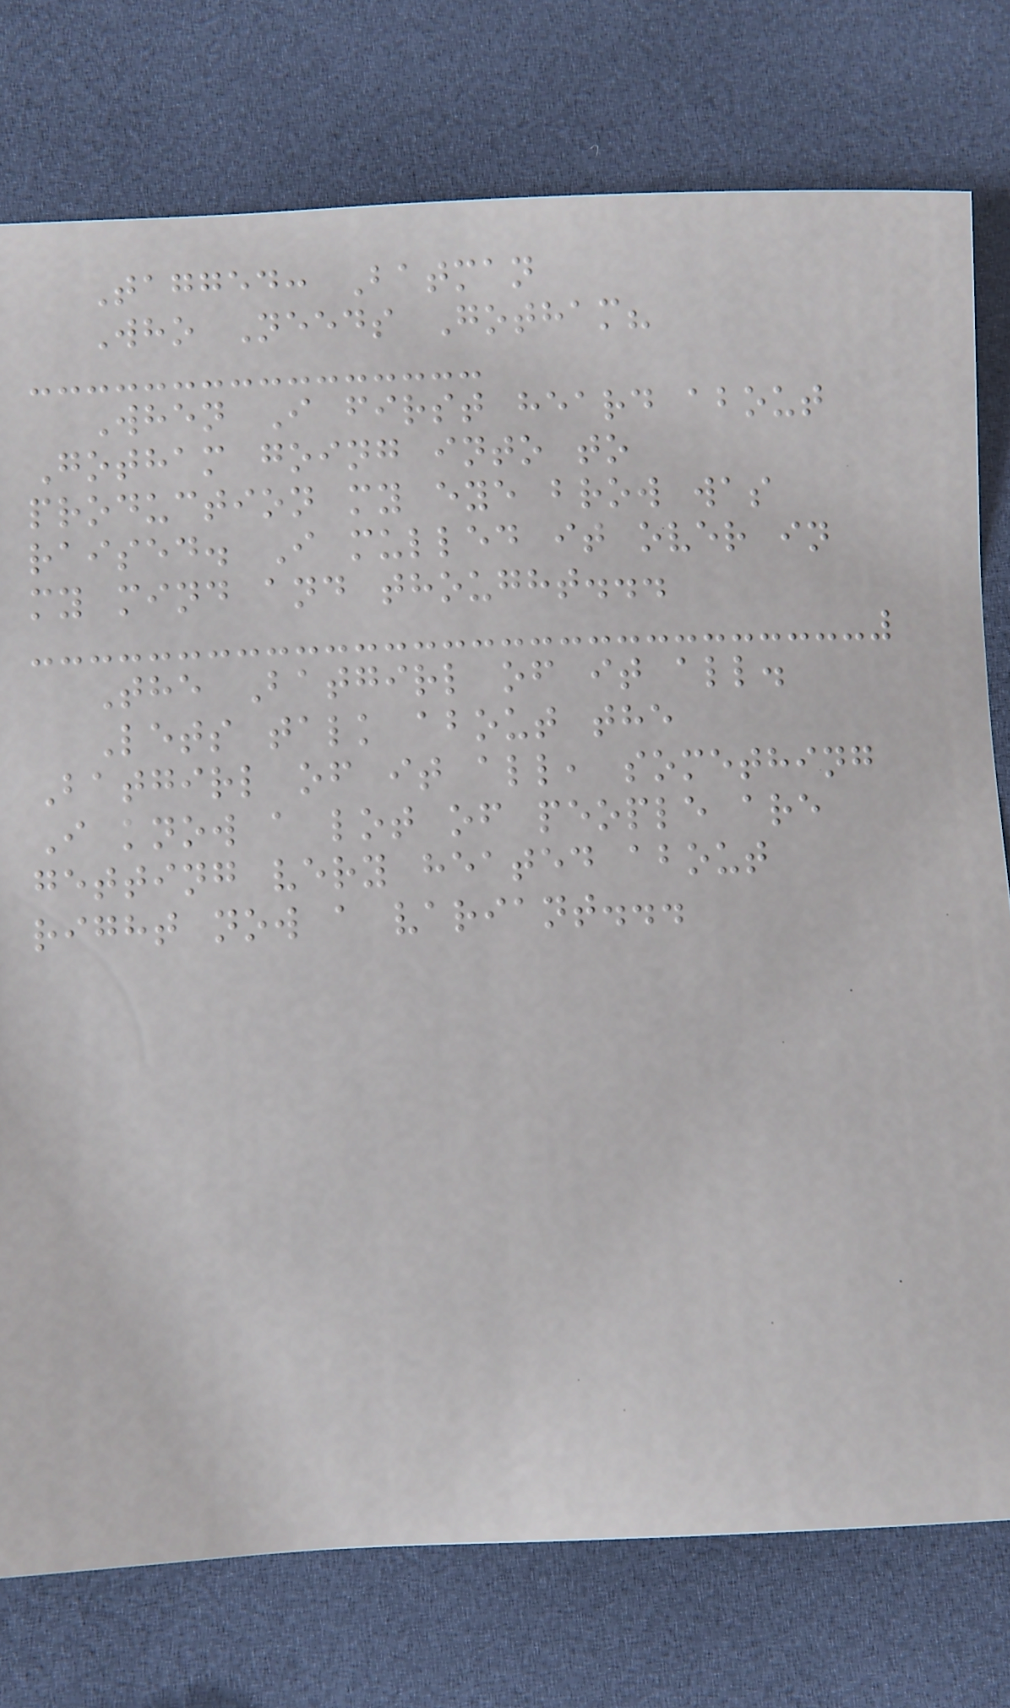Tagged: Batman
Who Needs Gotham?
When I first heard about
Gotham going into to
production my eye brow was
raised. I mulled it over in
my mind and thought...
The Batgirl of it all.
Lets talk about the
Batgirl of it all, something
I know a lot of people are
getting very heated about
right now a variant...
